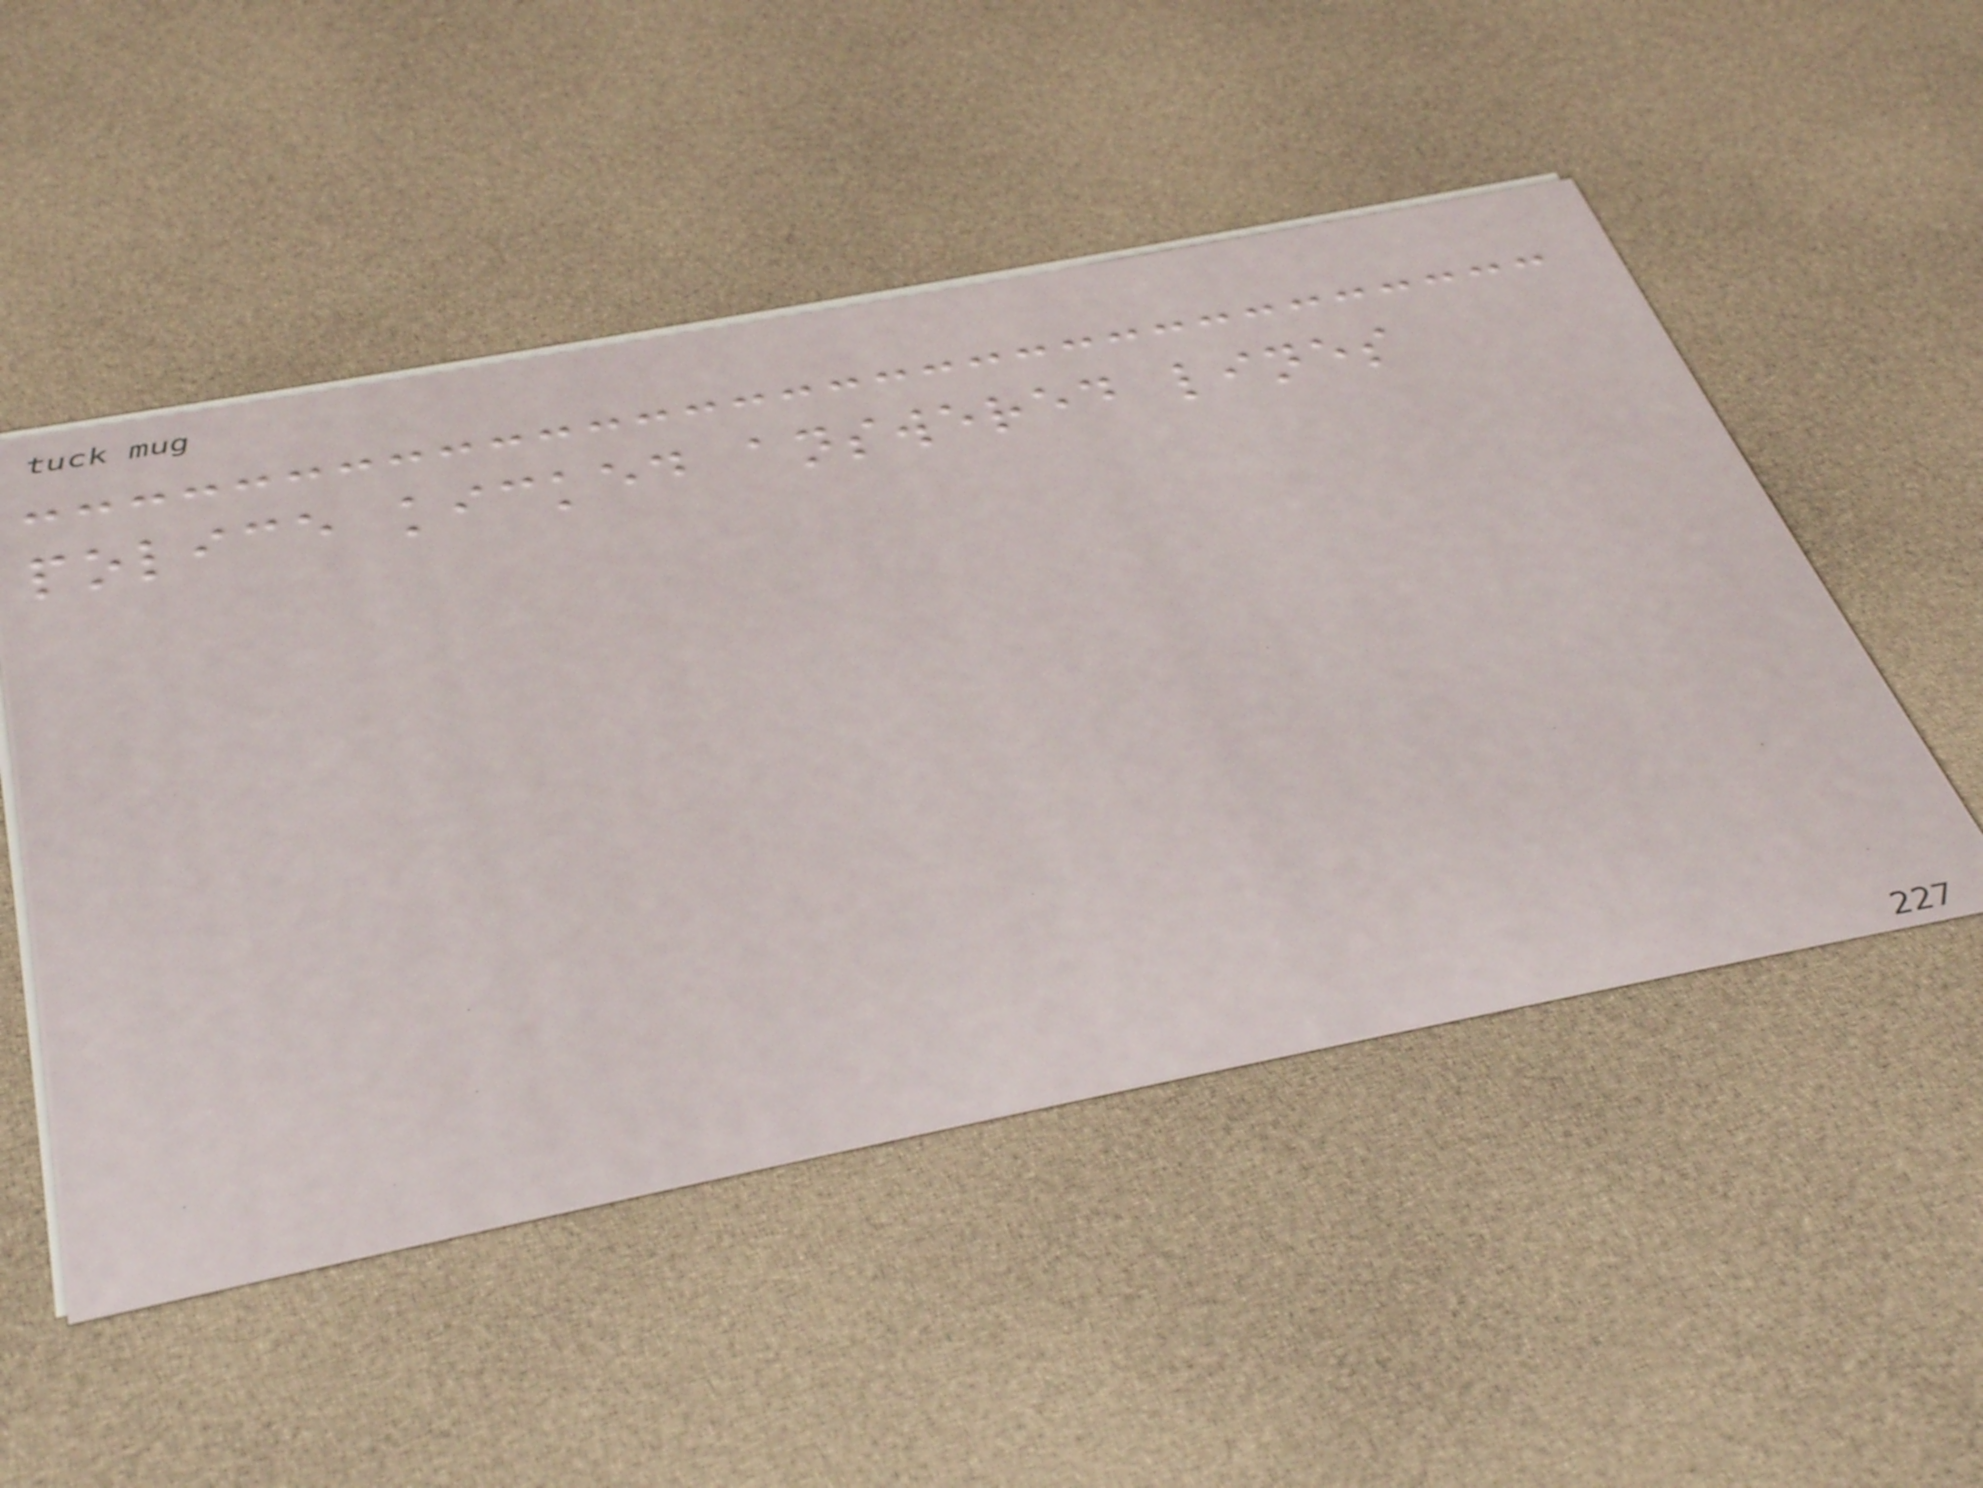police kicked answered lines
